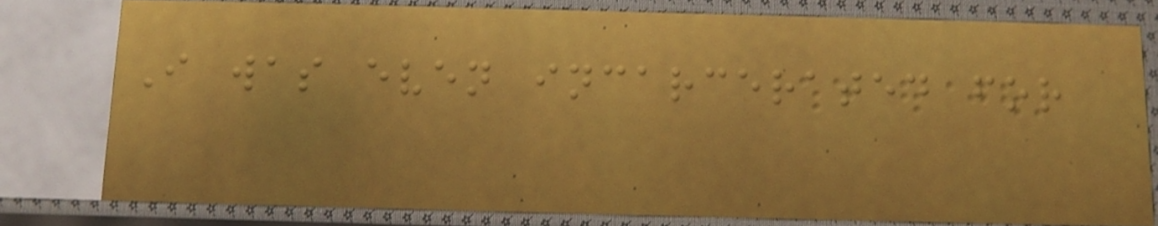I was even incarcerated for
